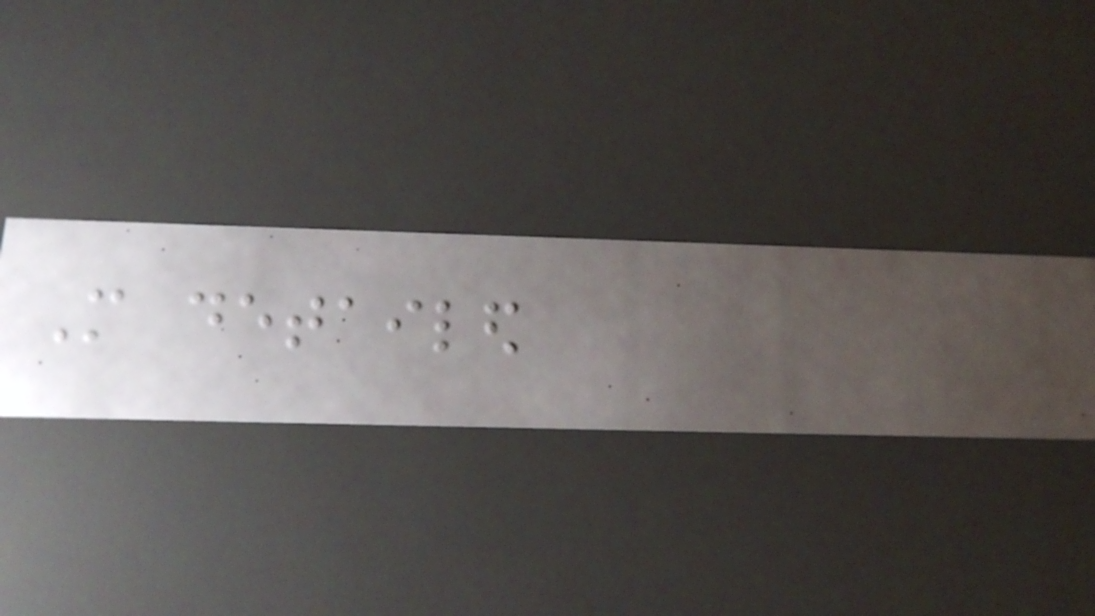More detailed
